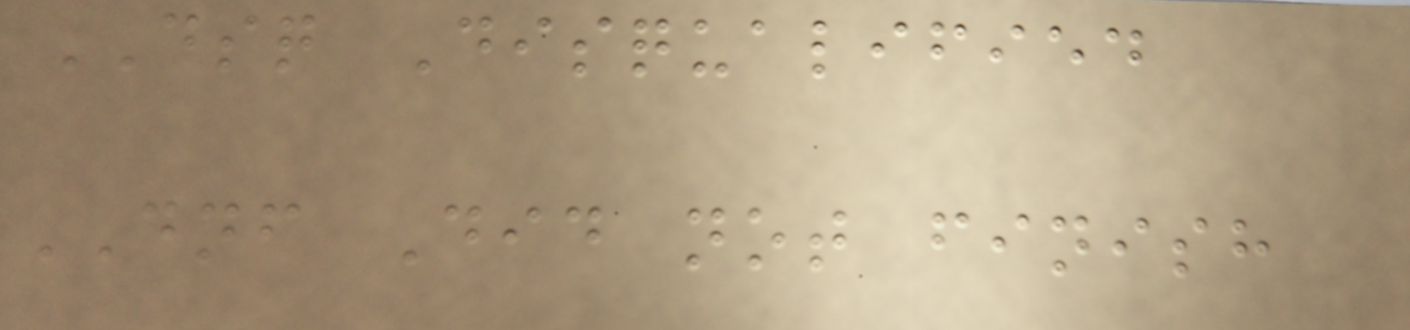DSQ Disqualified
DNF Did not finish
